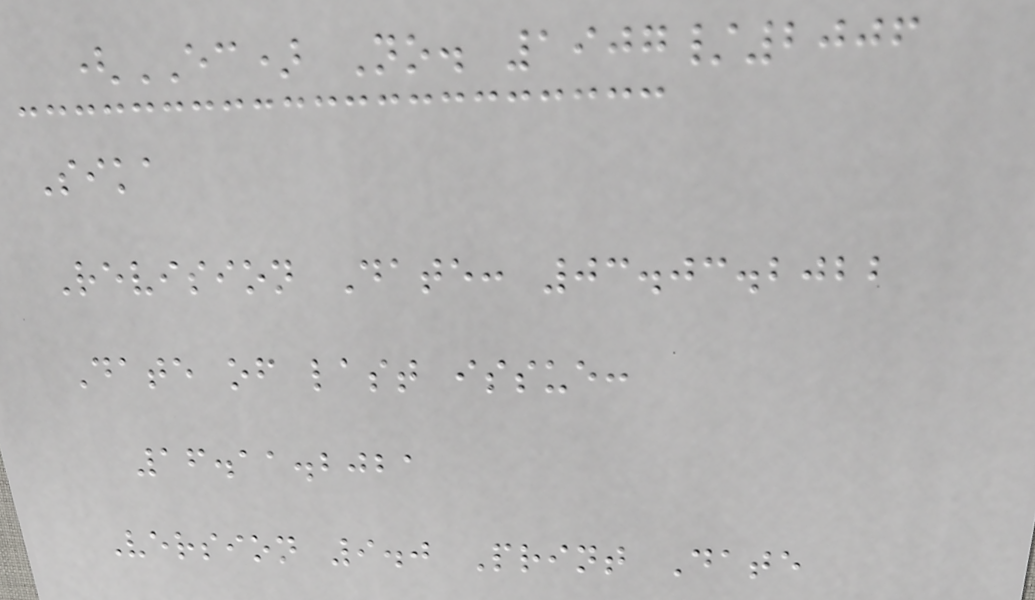(EC) No. 1907/2006
Sika
Revision Date: 03.03.2022
Date of last issue:
16.11.2021
Version 9.0 Print Date
